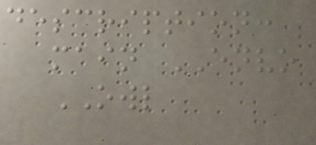description:
main ENVO
OWL
